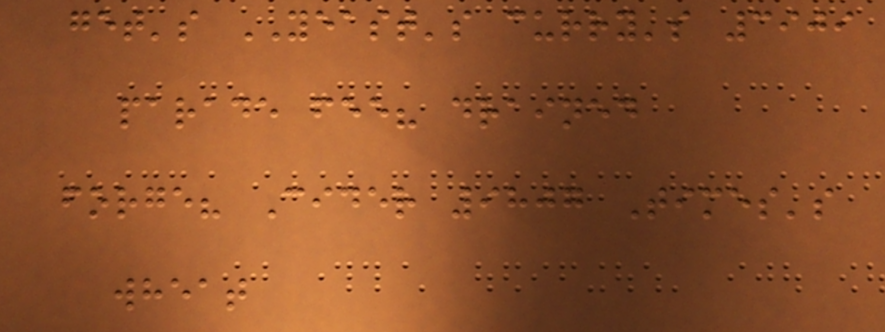get's YEAST's curry's 3909
parade fee? drained
forge? Cider 9807 Times's
wheat
